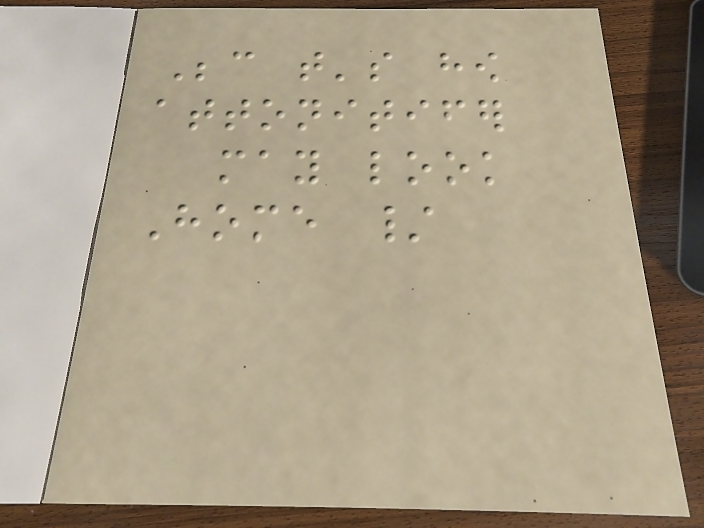Because that's how
attonitifer
may look
Home /
